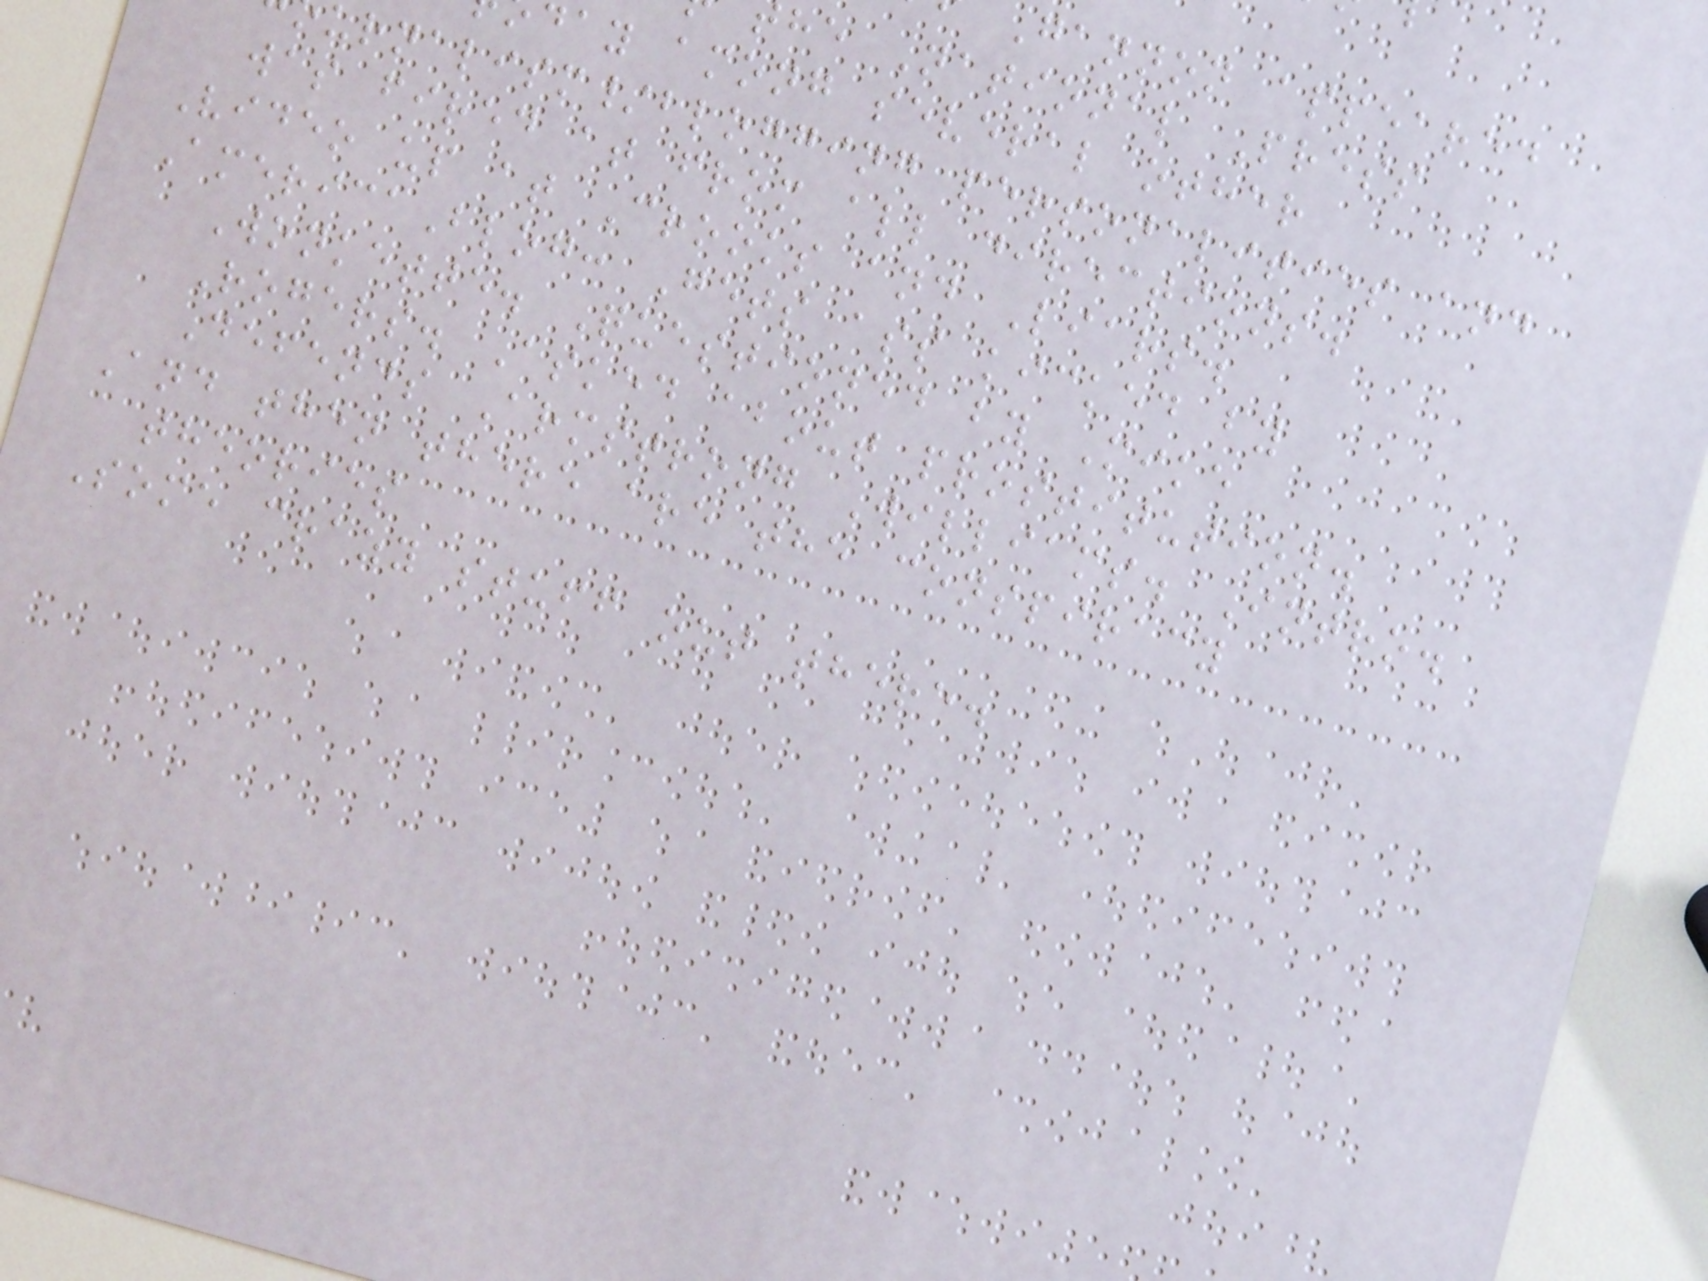Gannon appeared
he National Press
day among several other
urnalism/blogging personalities and
was fired at from all directions.
Video up at Crooks and Liars.
AmericaBlog: Gets ass kicked by
Wonkette. Questioned by Mike
Rogers. Asked about prostitution.
Defends Armstrong Williams. Intro.
And then there are the conspiracy
theories
Some crazy stuff out there.
